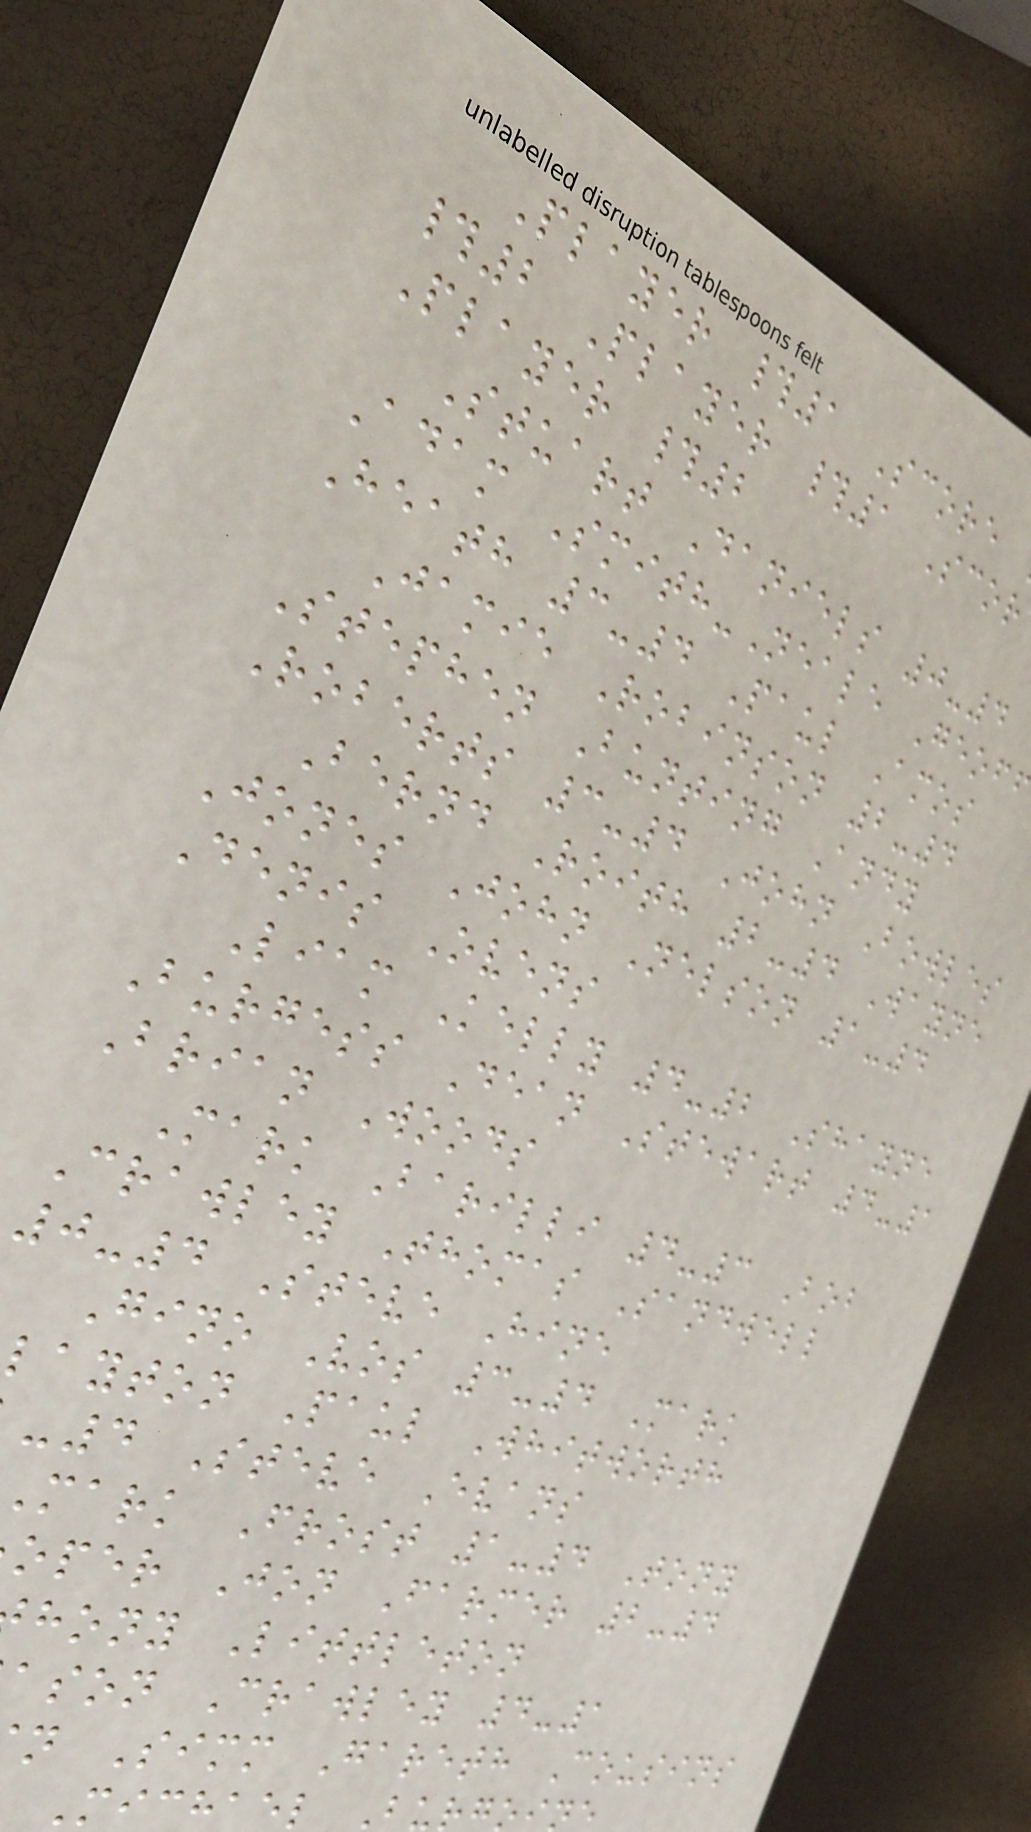Player #1 Score
#2 Player #1 Scor
Player #2
Stuart Daniels 0-4
Adam Smith-Neale Geof
Heath 3-4 Paul Amos
Jamie Robinson 2-4
Stephen Bunting Andy
Roberts 3-4 John Bowles
Bernd Roith 2-4 Wayne
Jones John Nelson 1-4
Denis Ovens
Liam Kelly 4-2 Shayne
Burgess Dean Stewart 4-1
Brian Woods
Mark Barilli 4-3 Bob
Crawley Thomas Sandwell
0-4 Steve Hine
Gino Vos 3-4 Mark
layton Paul Whitworth
-4 Steve Evans
mark Frost 1-4 Tony
oper Jon Farmer 2-4
hony Littleton
ason Crawley 4-1
n Simm Gareth Cousins
Michael Burgoin
